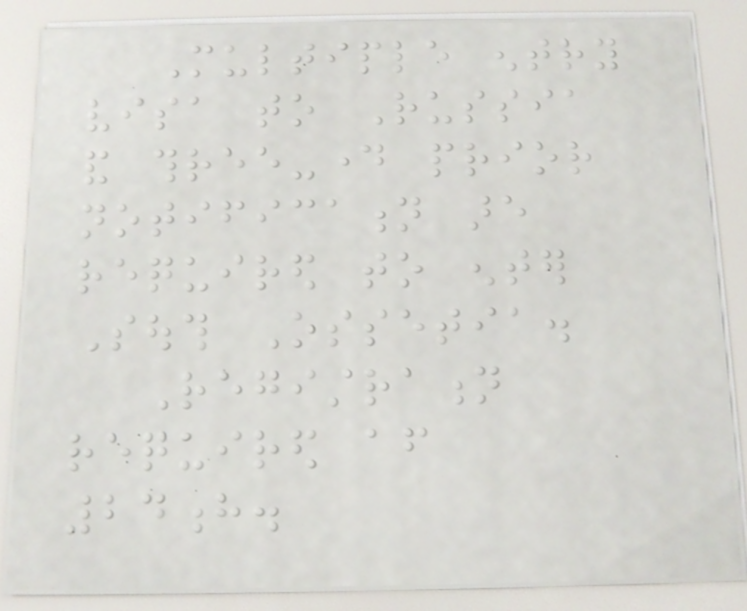Multiple entry
visa to Russia
and three-day prior
notification are
required to enter
South Ossetia.
Registration
required after
24h.
